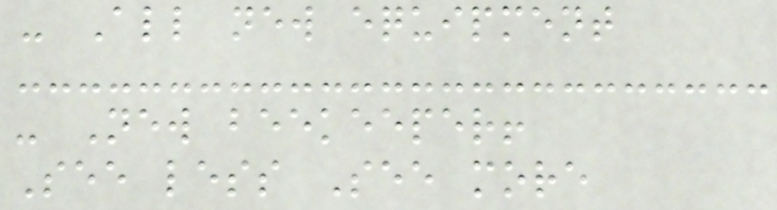- All new equipment
- New beekeeper!
See less See more
